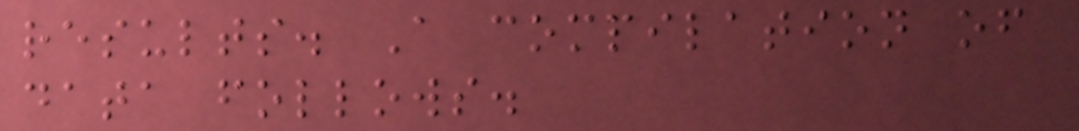results. A compilation of
data follows.
